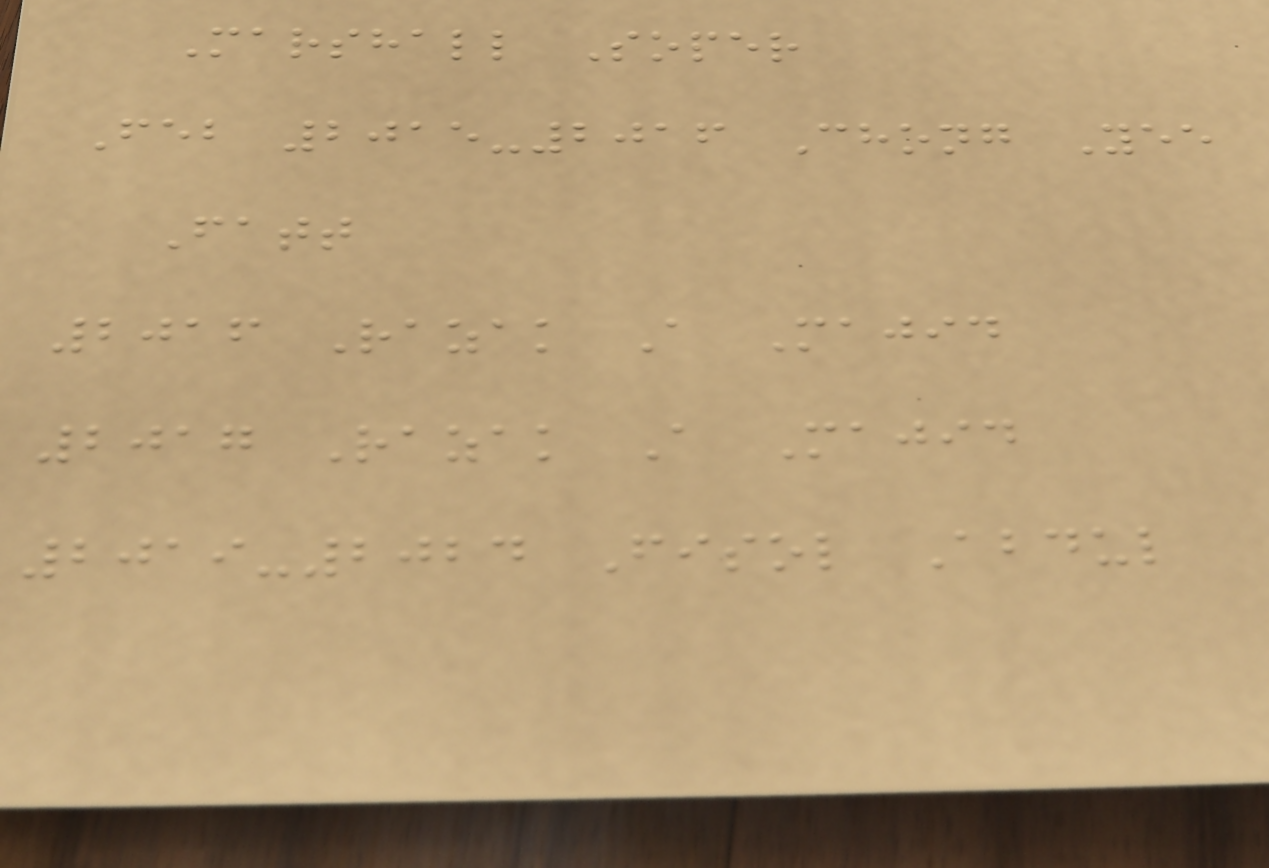Marshall Soper
Feb 2015-2016 Chong Yee
Fatt
2016 Razak A Majid
2017 Razak A Majid
2019-2024 Fisol Abdul
